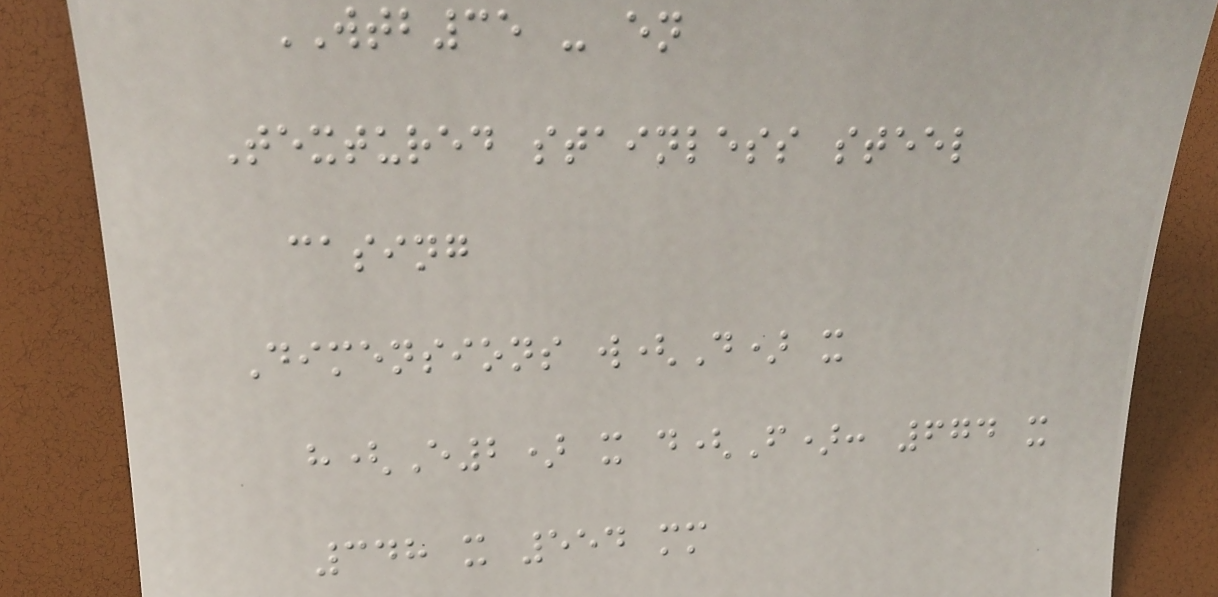WTB35 - en
Textured stainless steel
casing
Dimensions w(D) x
h(E2) x d(F): 674 x
348 x 554 mm
